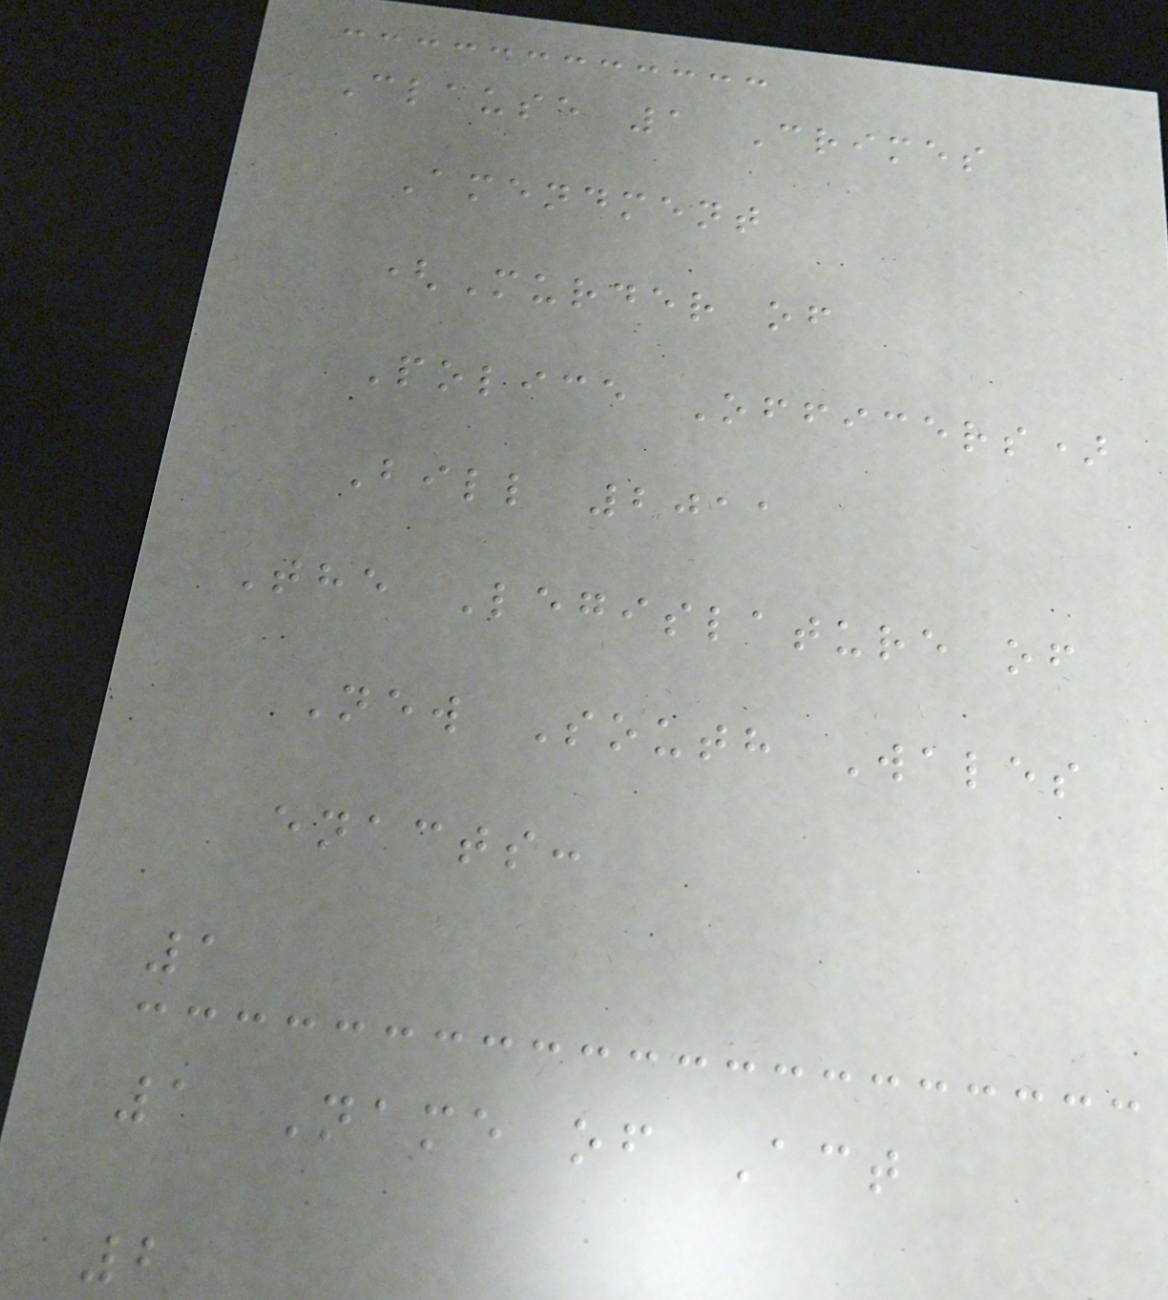Clause 1 Crimes
Amendment
(Murder of
Police Officers)
Bill 2011
The Legislature of
New South Wales
enacts:
1
1 Name of Act
2
